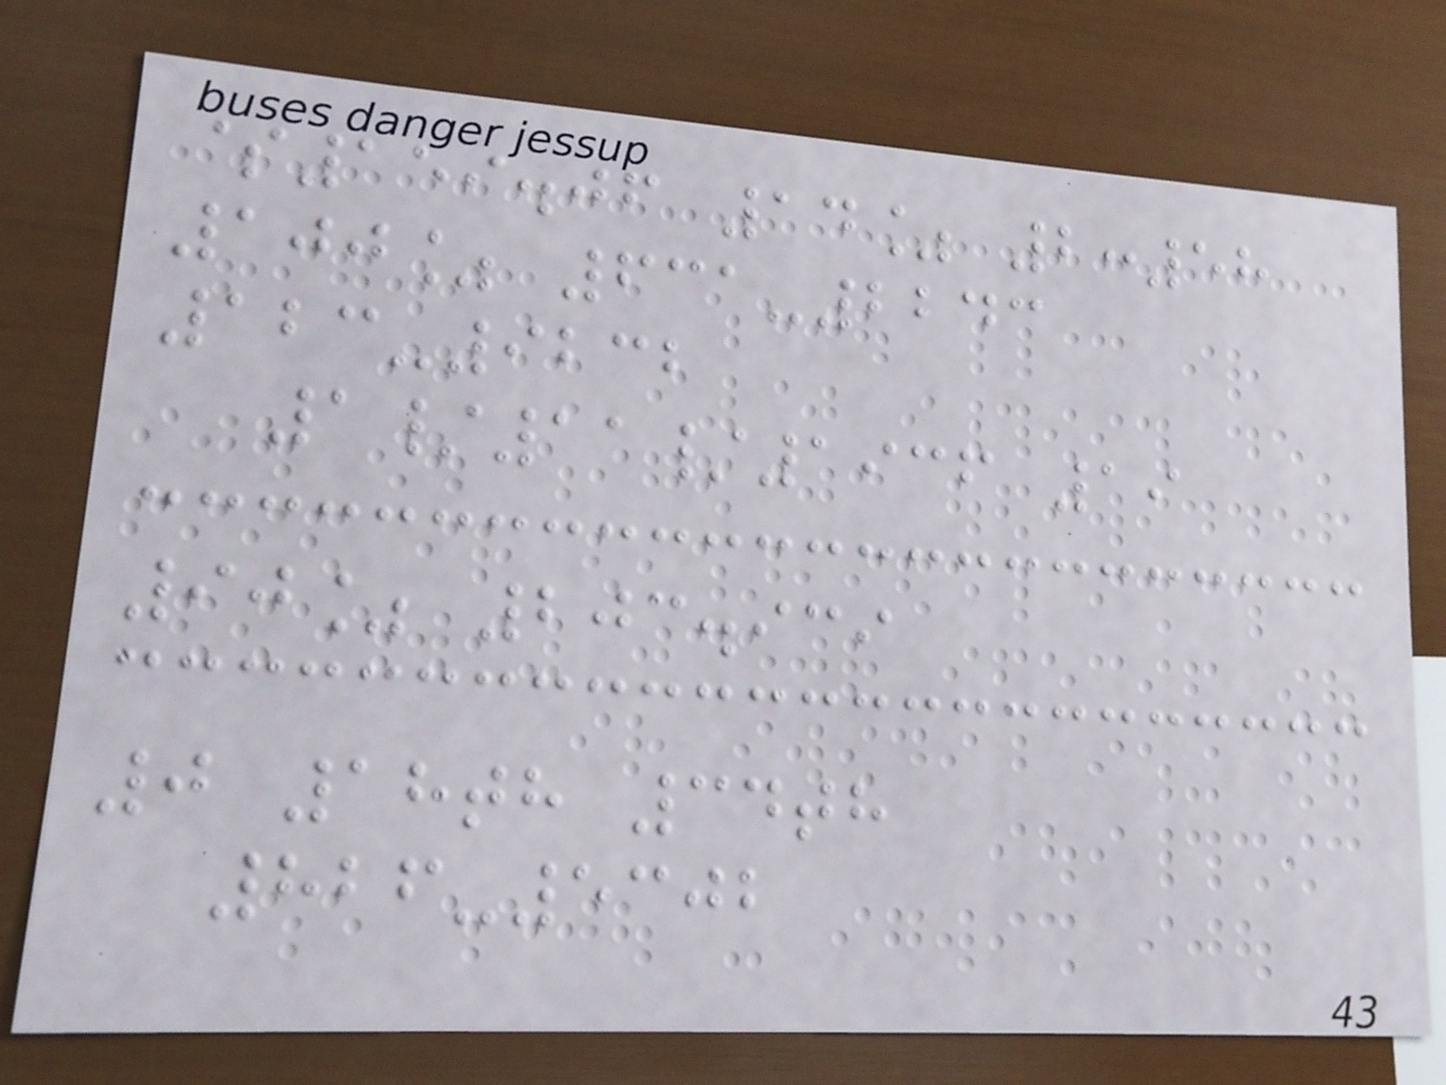$159.06 14% 2:58
100% 631-2243
123-9232
1/11/1936 19
90% 203.939
0 18th 34th
826-5302
